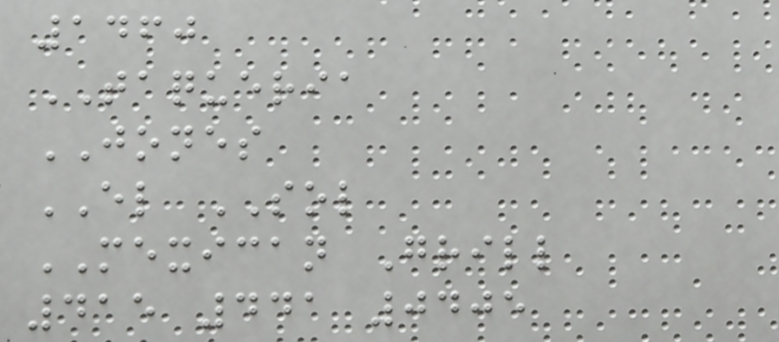1460
TAQUERIA
JONES
EL SOL
MEXICAN Grill
415 441 0405
